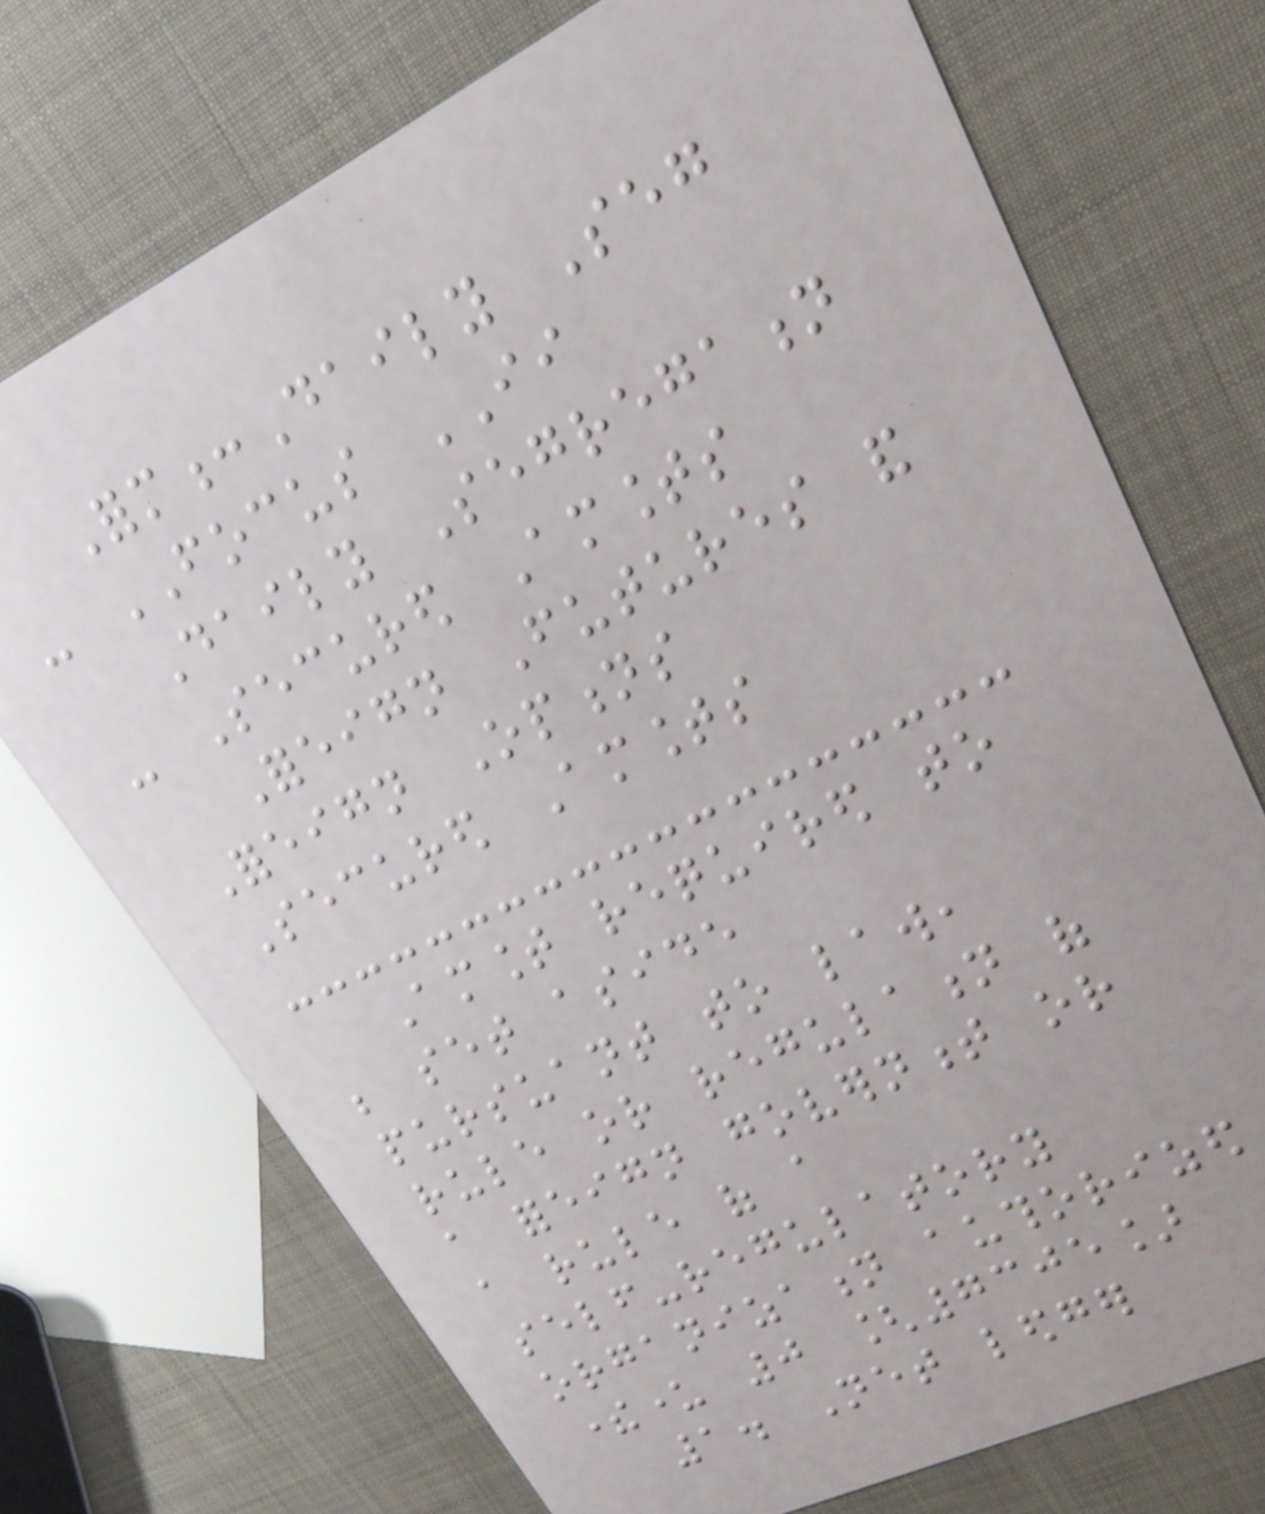Form:Daily Seg
- FOCUS II
Daily Segregation
- Secured Amounts
Foreign Futures and
Foreign Options
Secured Amounts
Amount required to
be set aside
pursuant to law,
rule or regulation of
a foreign government or
a rule of a
self-regulatory
organization authorized
thereunder 0 [7305]
1. Net ledger
